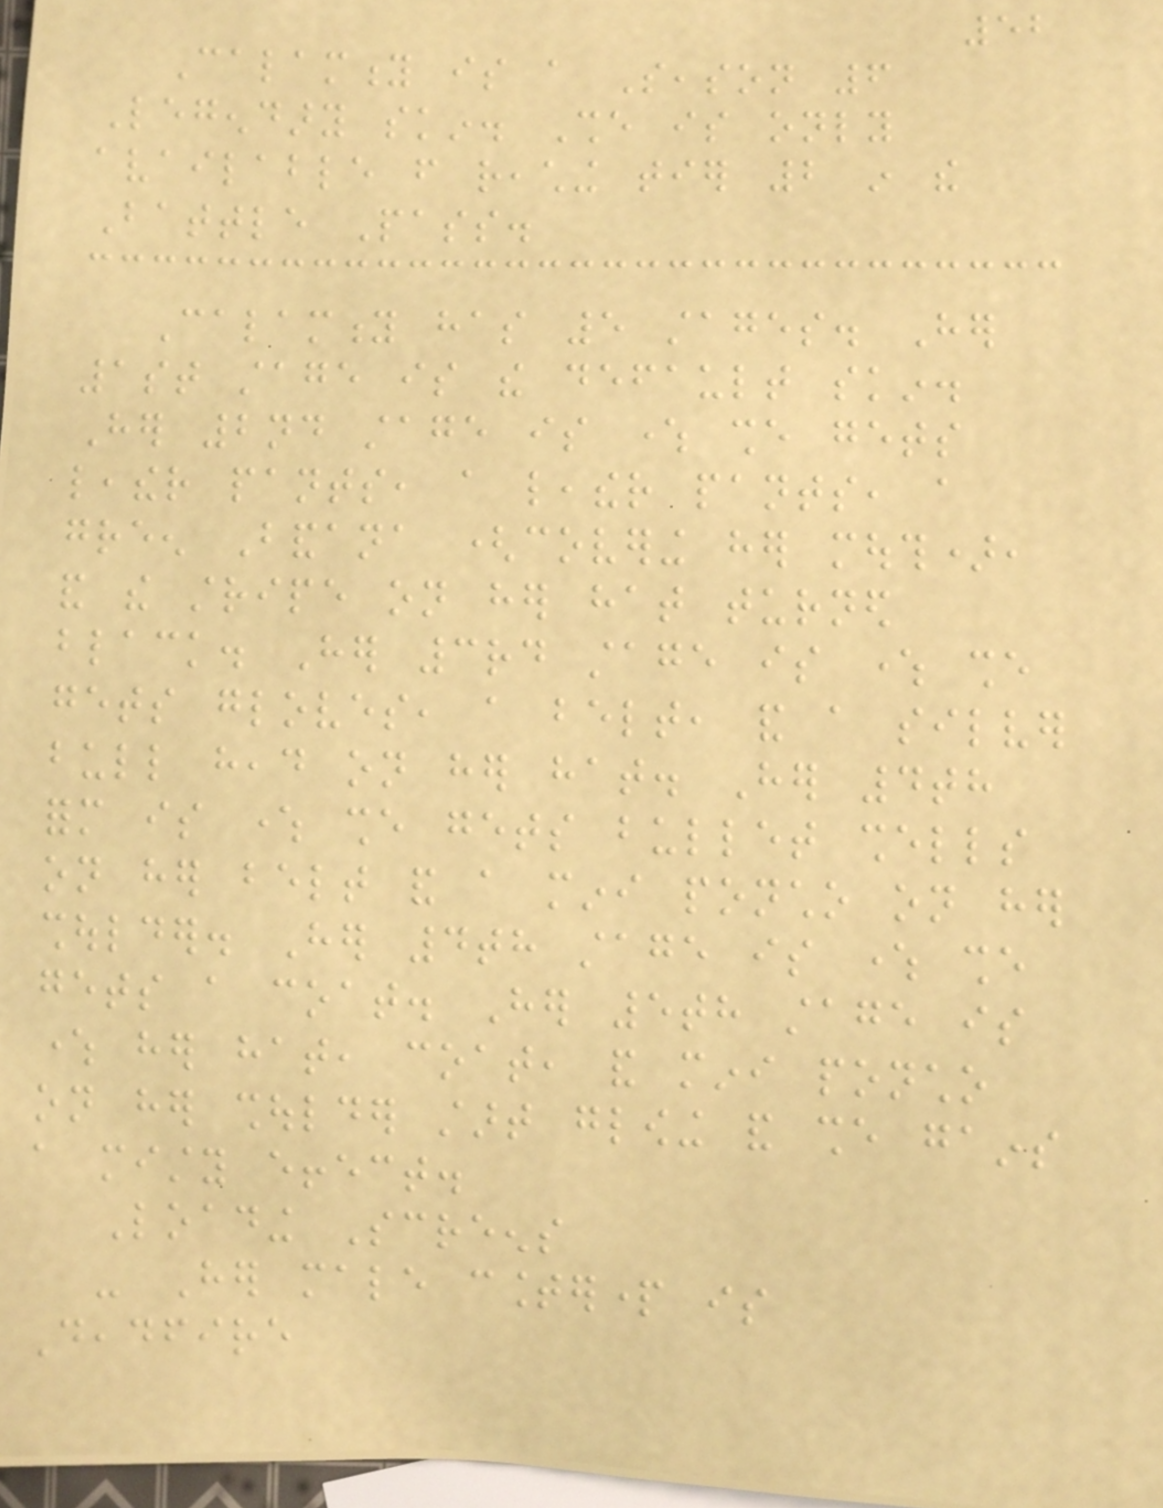52
Calamity is a Season 6
Legendary skin. She is only
available from reaching tier 2 in the
Battle Pass.
Calamity has 5 stages. Her
1st stage is the default skin.
Her 2nd stage is where she gets
leather pants, a leather pants, a
green Bandana (covering her mouth),
and the stripe on her hat turned
black. Her 3rd stage is where she
gets gloves, a belt, and a silver
bull head on her hat. Her 4th
form is where she gets bullet shells
on her belt and a mini poncho on her
shoulder. Her 4th stage is where she
gets a coat. Her 5th stage is
where her hat, coat, and mini poncho
on her shoulder start glowing and she gains
a misty effect.
Loading Screens
- Her male counterpart is
Deadfire
